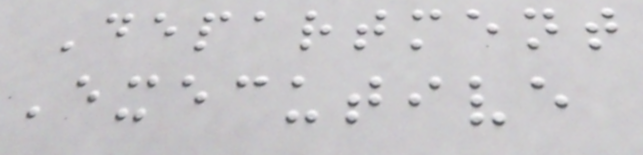Department
Executive
